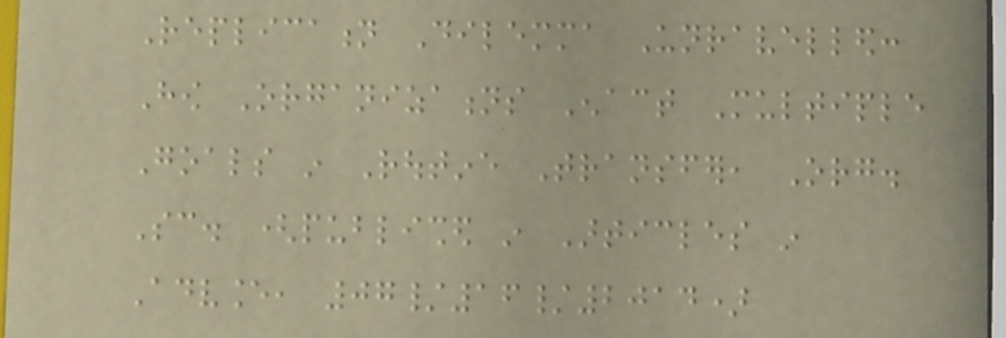Replication Dilemma Unravelled:
How Organizations Enact Multiple
Goals in Routine Transfer, Org.
Sc. (published in Articles in
Advance, 07/16/2014)
